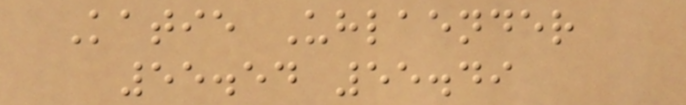Katie Uhlaender
55.54 55.49
